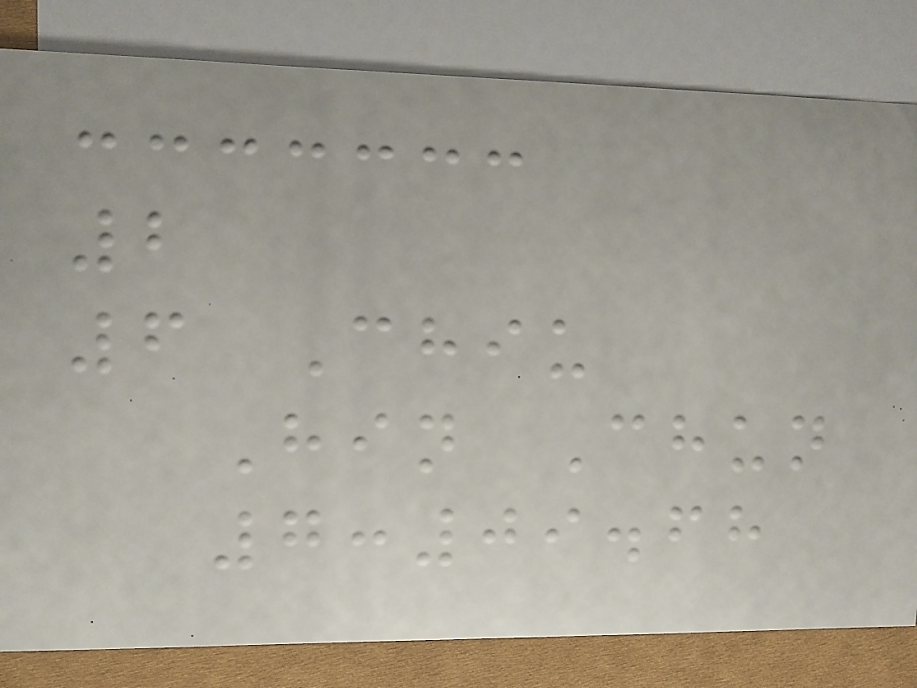2
6 Chiu
Hin Chun
7:09.68
